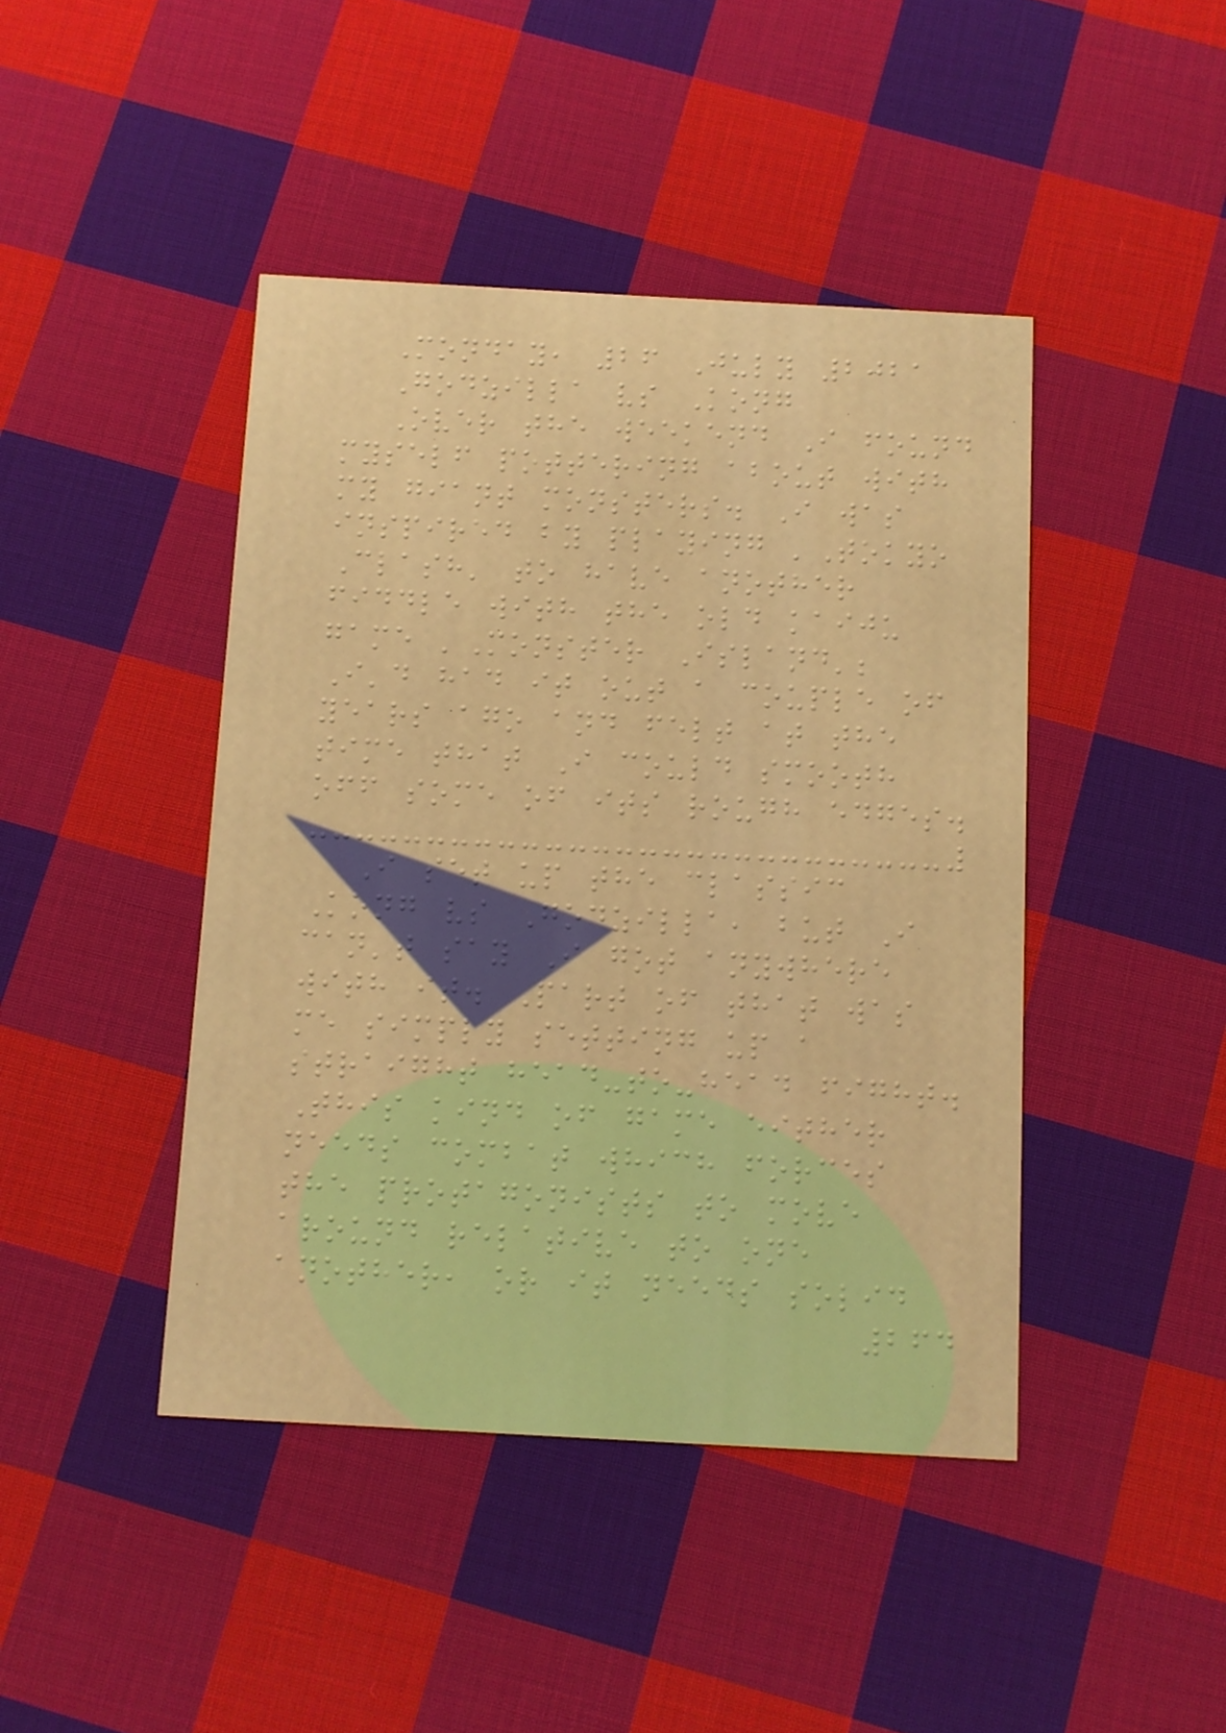Monday, 26 July 2021
Godzilla vs Kong
Over the weekend I found
myself pottering about with
my giant monsters. I was
inspired by playing 'Tokyo
Clash' to have another
fiddle with the old kaiju
game 'Monster Island';
I'd had it out a couple of
years ago and felt at the
time that I could smooth
off some of its rough edges.
I set up the classic
Kong vs Godzilla, but I
can't say I got anywhere
with it. Part of that was
me simply setting up a
straight head-to-head fight.
This kind of game either
needs combat which forces
the protagonists to move
around relative to one
another, or it needs solid
264
